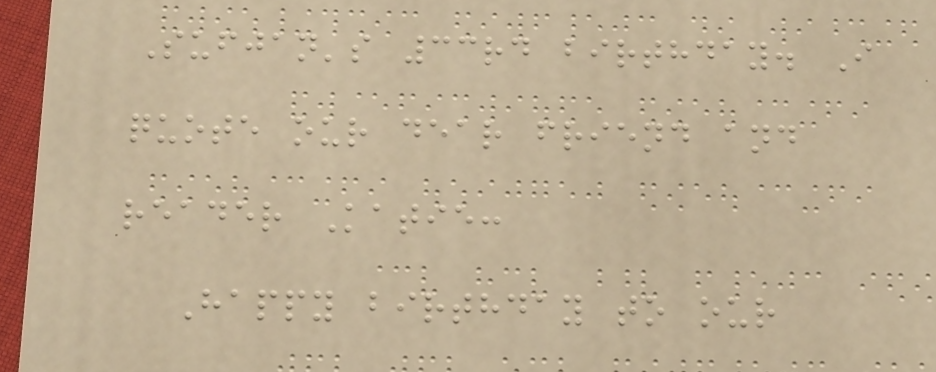Sufjan's 33rd birthday. I
quote our dear friend and
reader Katie:
Happy birthday to our
